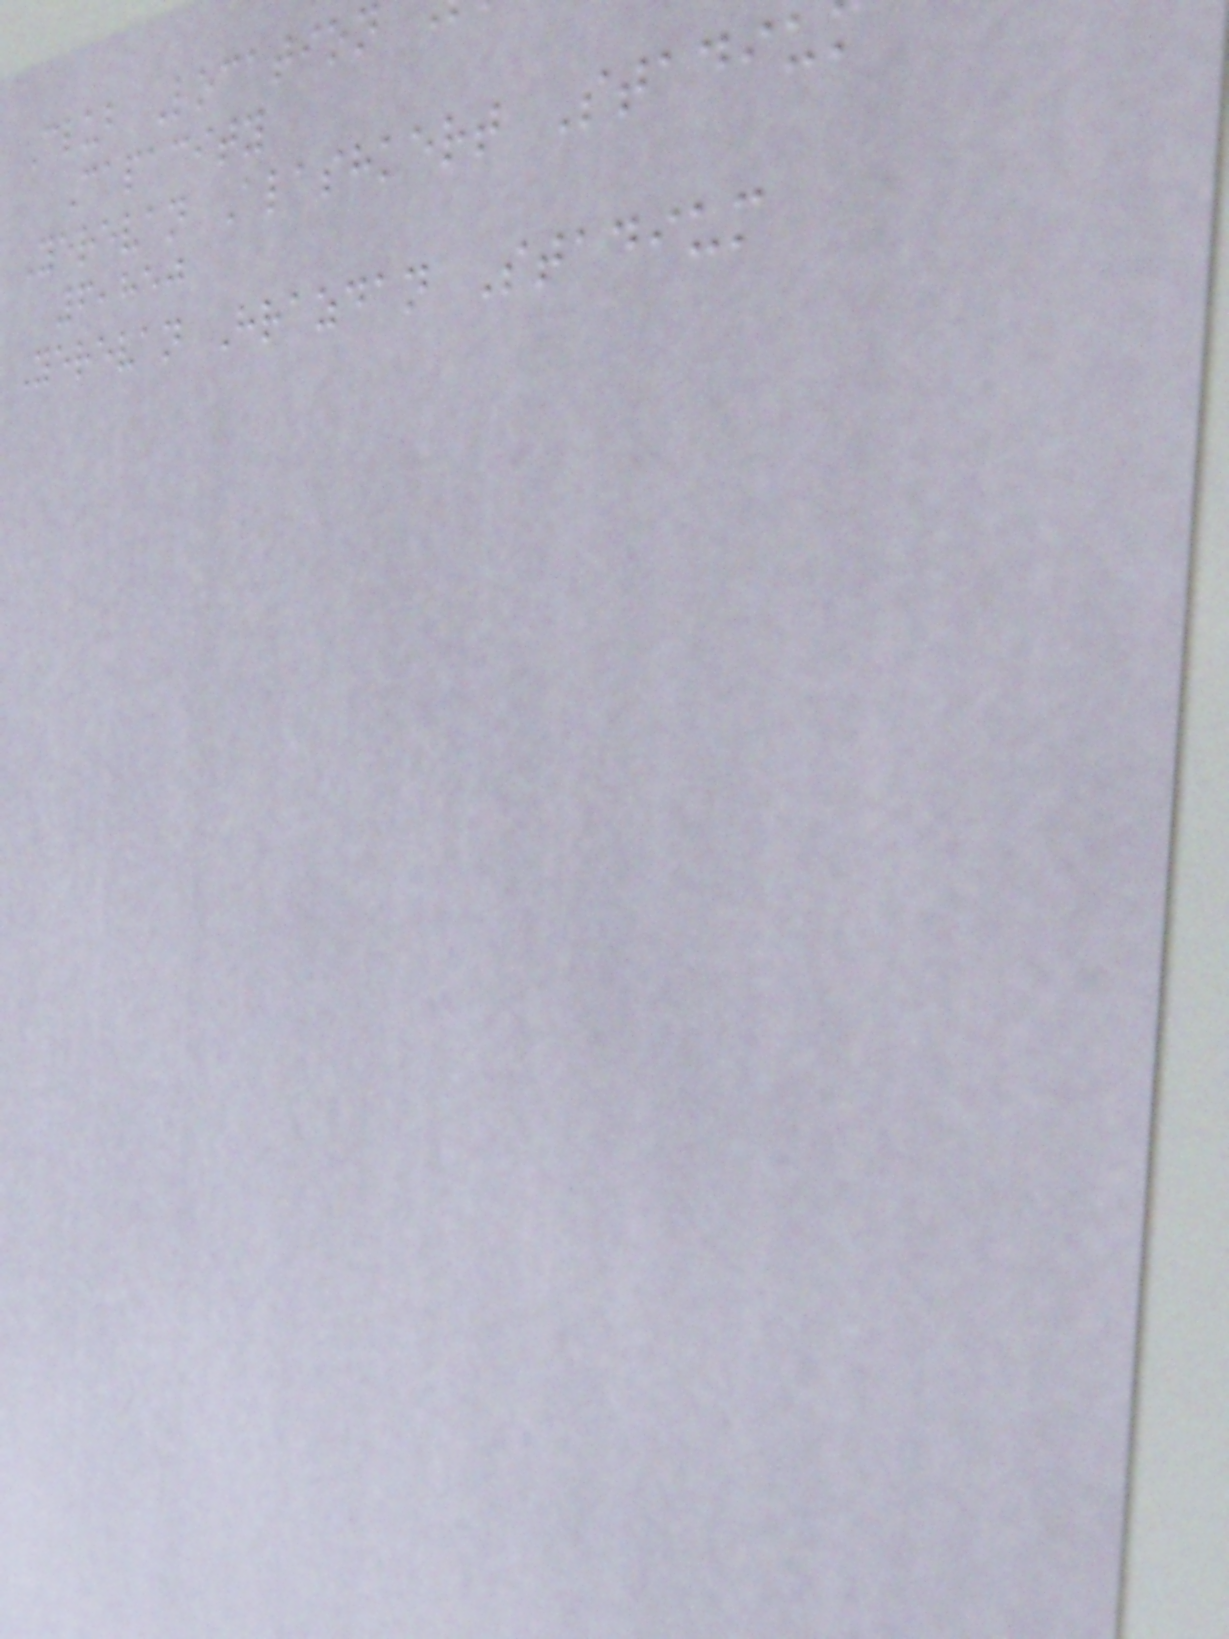Club Location
Capacity
Yerevan Alashkert Stadiu
6,850
Yerevan Hrazdan Stadium
